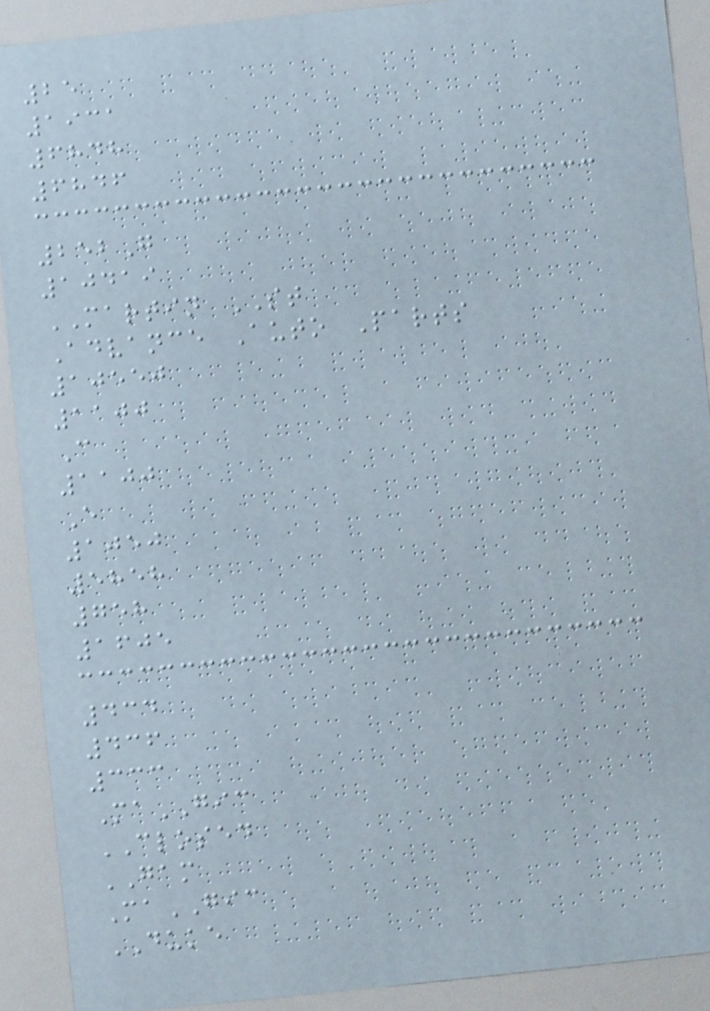25
1931
6848
6846
252G
10419
MARTIN ST
Advance Auto Parts
10550
1100
C
1100
E
1050
5858
758
1605
434
436
333
MaGIC
CLOSED
GAM
MaGIC
DUKE
